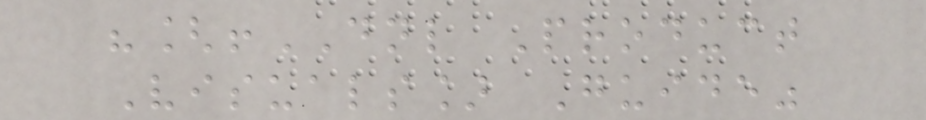"[!DNL Product
Visuals] Guide"
